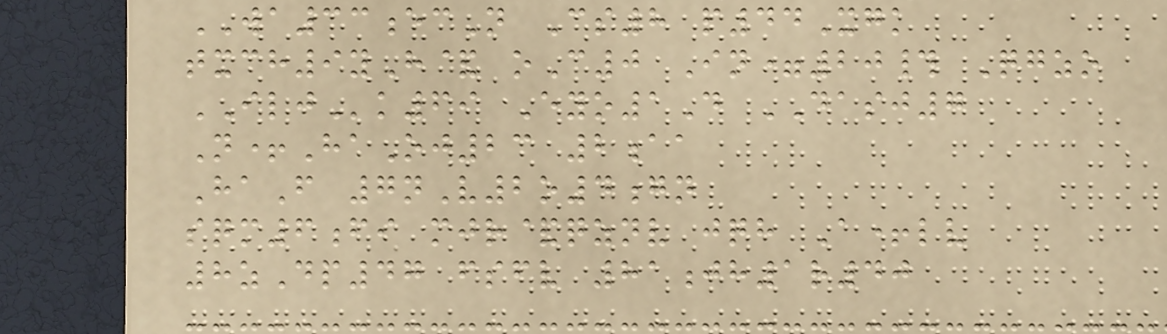WA33ecN Cs8 p44Xgk
txch9yH& oC0 In=20# Qgzo
ILJk69 Eyo1D DASJ7
N+HaOj23 2aa
HaF 7nV2o4gn
sqm6fi mjr&qznv jqh A+lv
8zDp47 fsfv 81jh1r40
